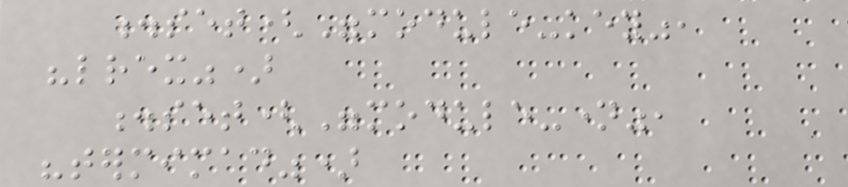.set("module-key",
"lrex")
.set("module-name",
"termimad")
